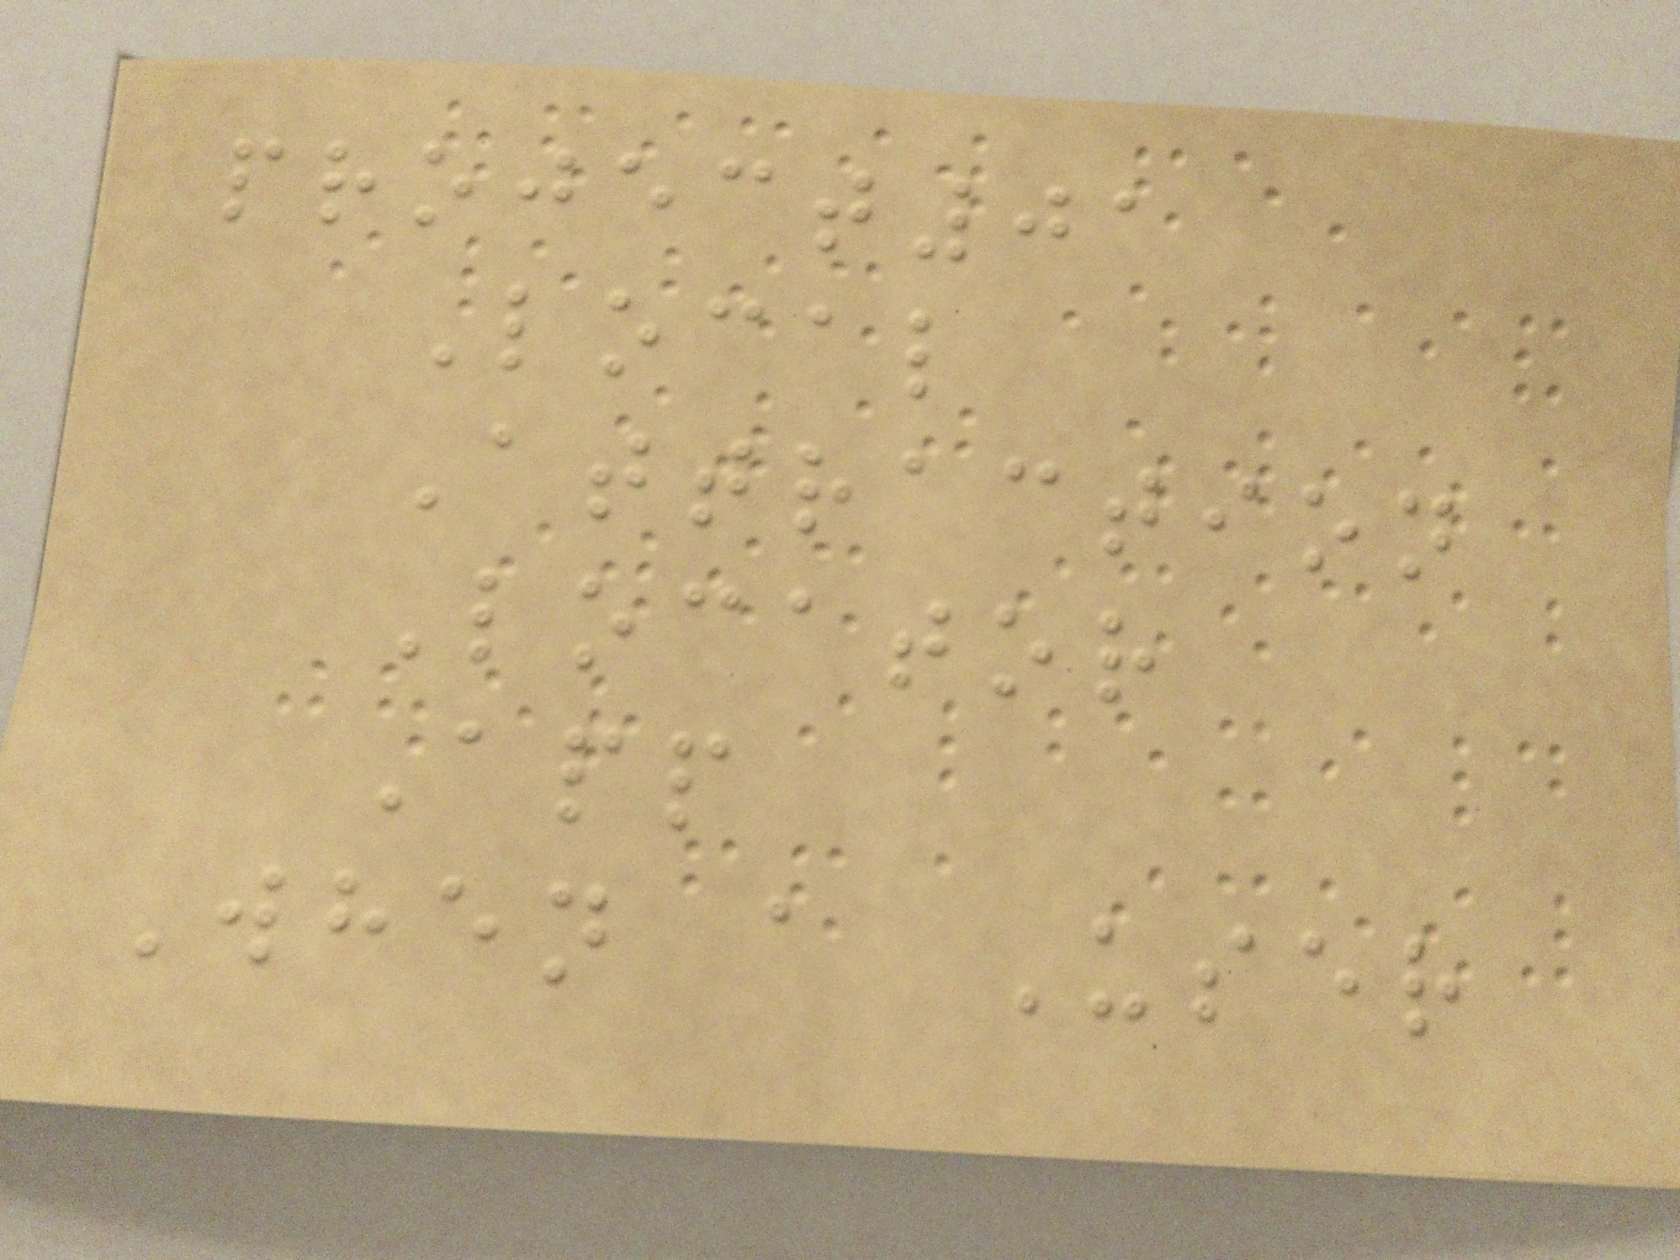project01
Local
Attraction
Locator
App
When a User
